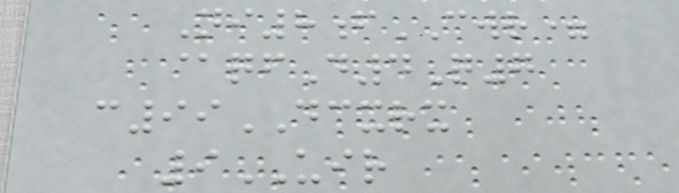Ni8fCWR=
@qfD4Q7
c99DCXRX
9UIR
